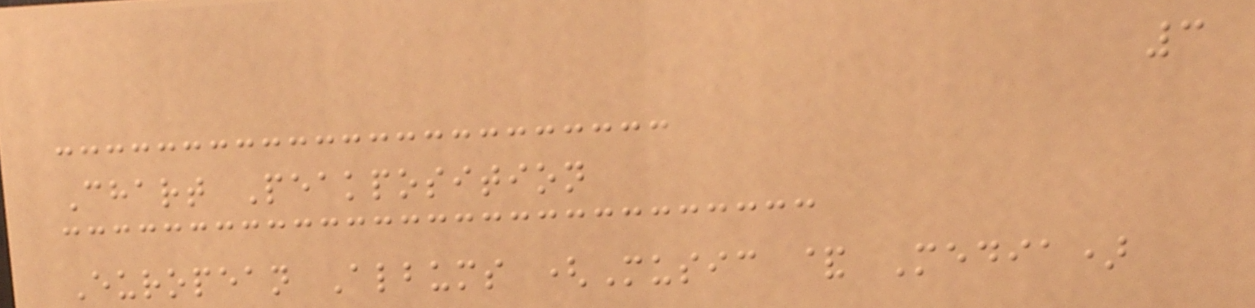3
Chart Peakposition
European Albums (Music & Media)
